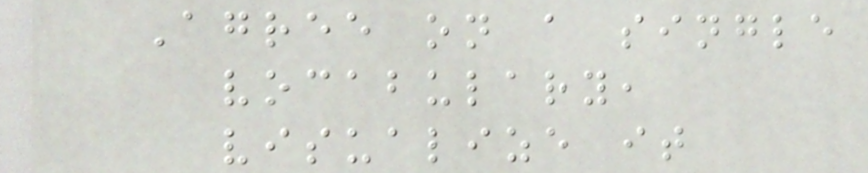Agree on a single
vocabulary,
visualize it
